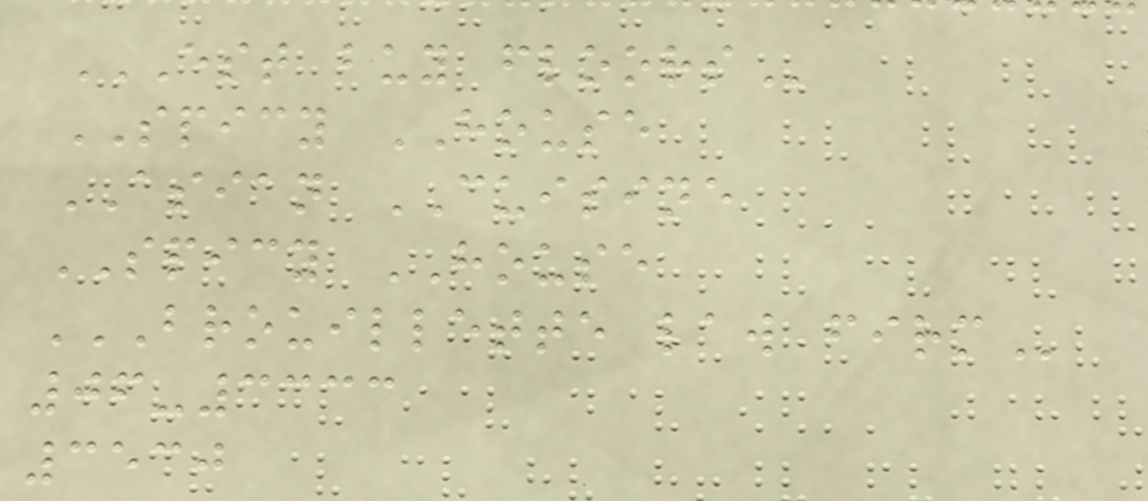EST BUY FLOORS
SPICY HOUSE
ASIAN CUISINE
SPICY HOUSE
BROUILLETTE LAW FIRM
06-3333
3530
